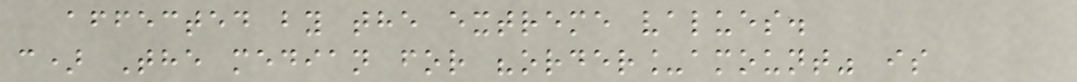affected by the extreme values.
c) The median for "order_amount" is
